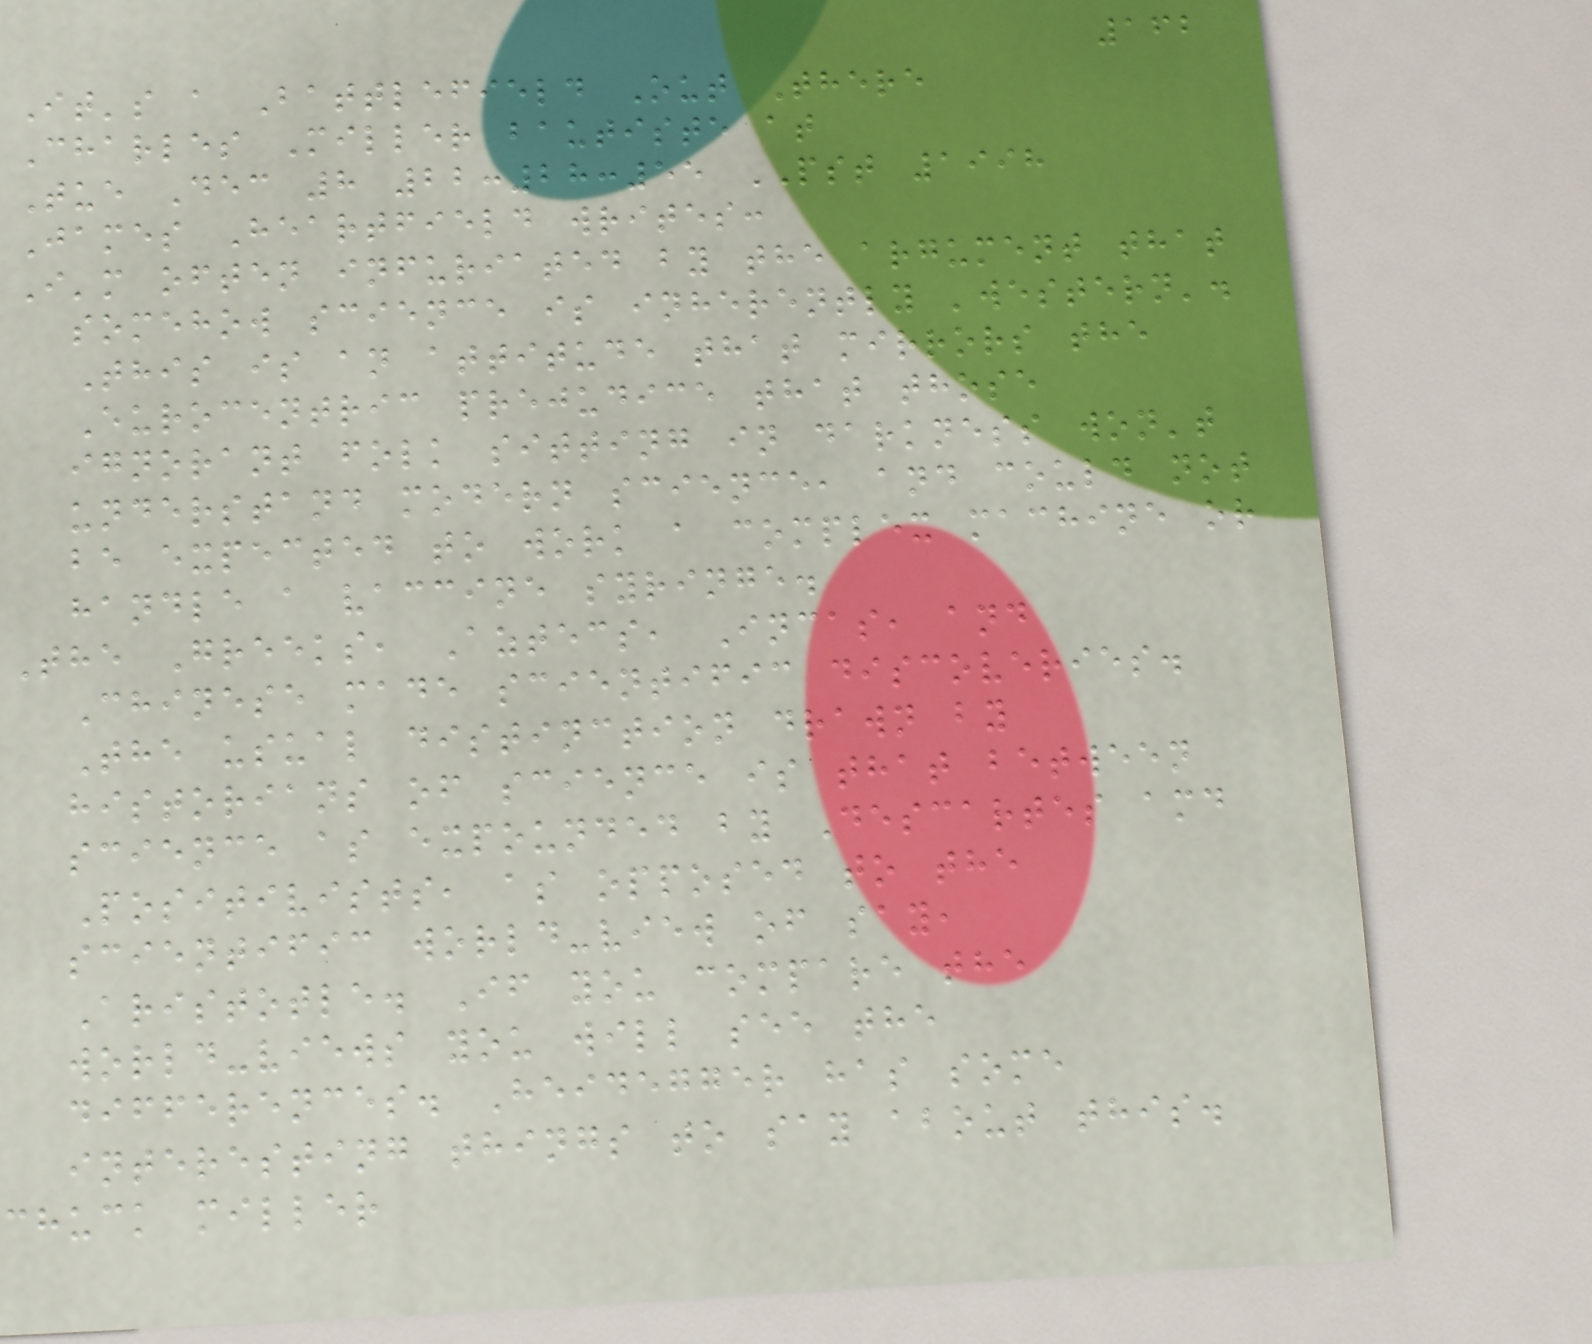162
It's a Battlefield Out There
Charles Miller bautiste at
Tue Dec 8 22:28:55 PST 1998
James Heartfield writes:
I'm often infuriated by the argument that
somehow science is inherently 'western'.
This is an attitude that mirrors the
Eurocentric prejudice that those
ignorant folk sitting in darkness won't
understand modern science, and could not
be expected to work a complex machine or
handle a vaccine syringe.
The Greeks, Aztecs, Incas, and
Chinese made scientific discoveries.
The usual distinction drawn by
historians of science is that between
science as expounded by Descartes amd
Positivists, as opposed to the
scientific world-view of say,
Aristotle. If you compare the
world-views you will see the
differences. Heidegger has some
interesting things to say about this.
chuck miller
